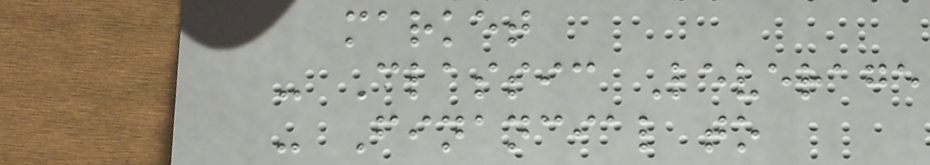market
- Classic Leverage
- Financial to
